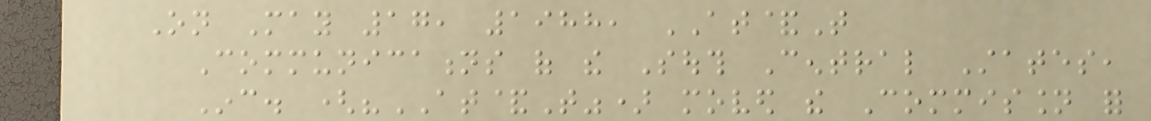On May 17, 1988, AT&T
Communications of the South Central States,
Inc. ("AT&T") moved the Commission for
